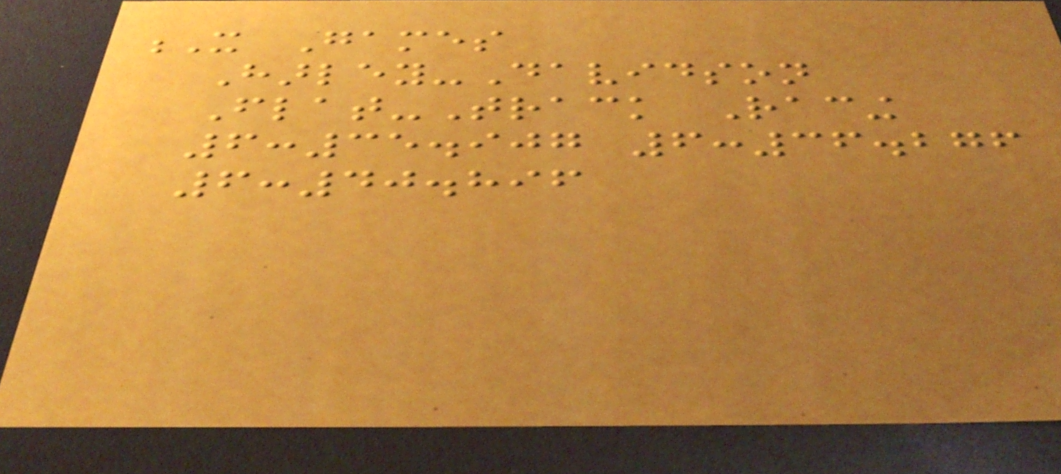X Games
Harley-Davidson
Flat-Track Racing
6:35.907 6:36.276
6:40.896
